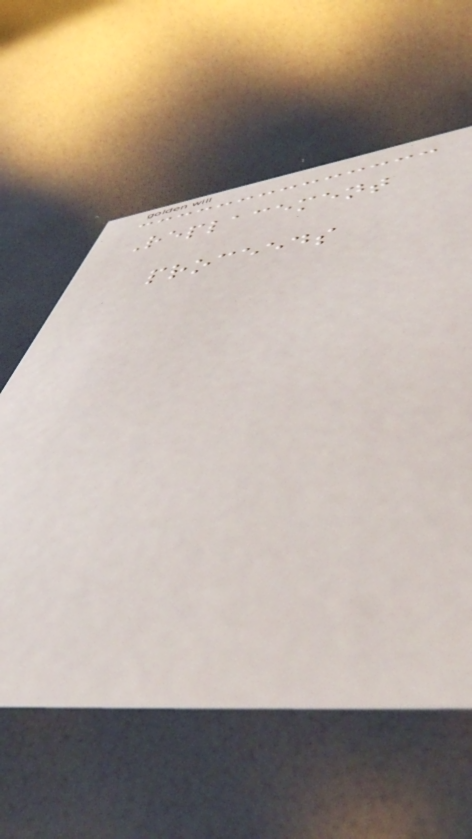Replacement
proceeds
